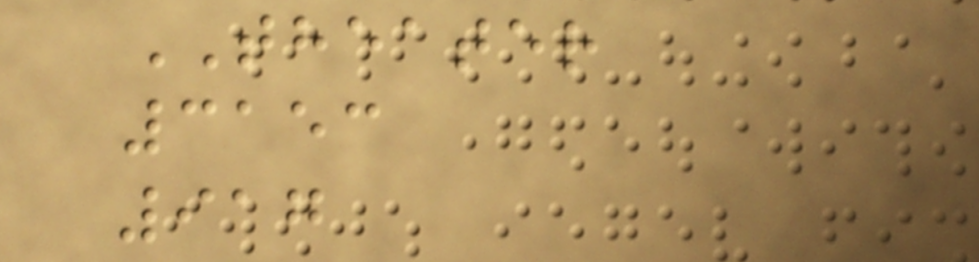THEATER
3153
917
